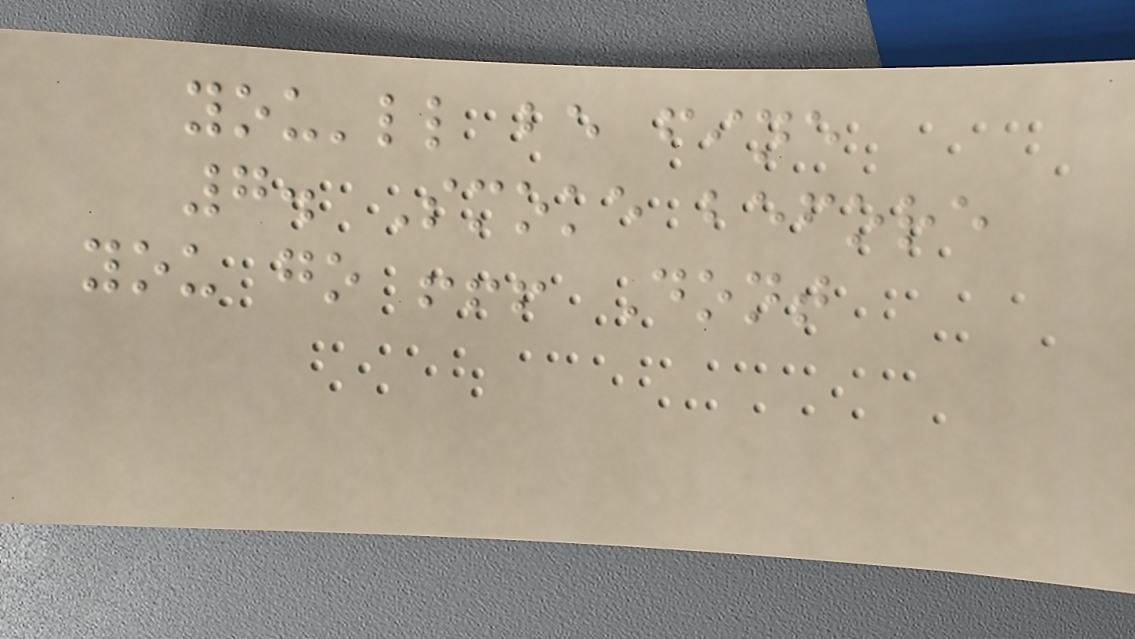you'll be fine
7. Smoke before
you go !!! Dont
